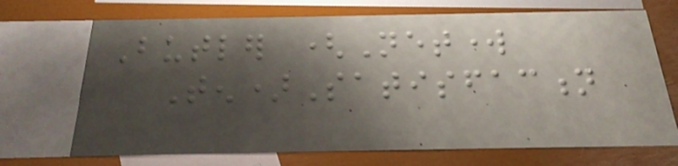Butler (Network
Ten)Satisfaction
